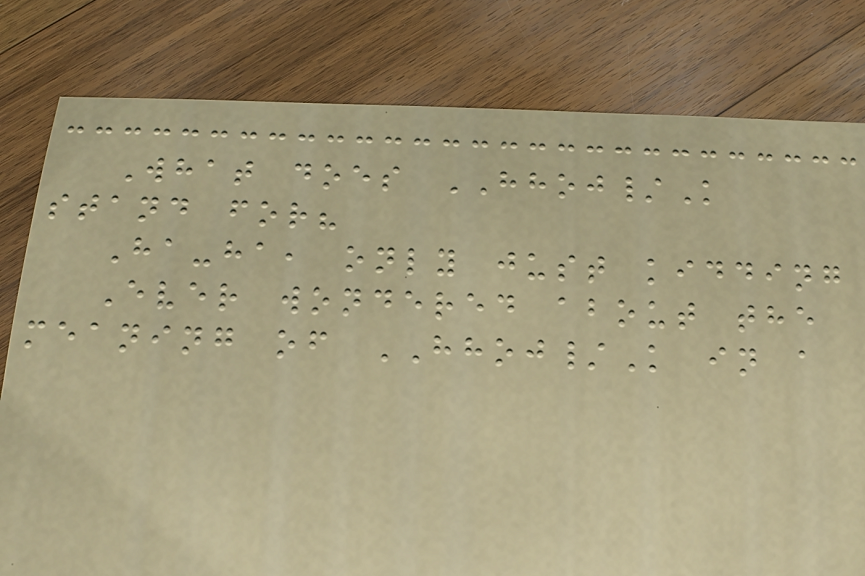What does HHOJ/K
stand for?
Ha-ha, only just kidding
Ever wondered about the
meaning of HHOJ/K in a
